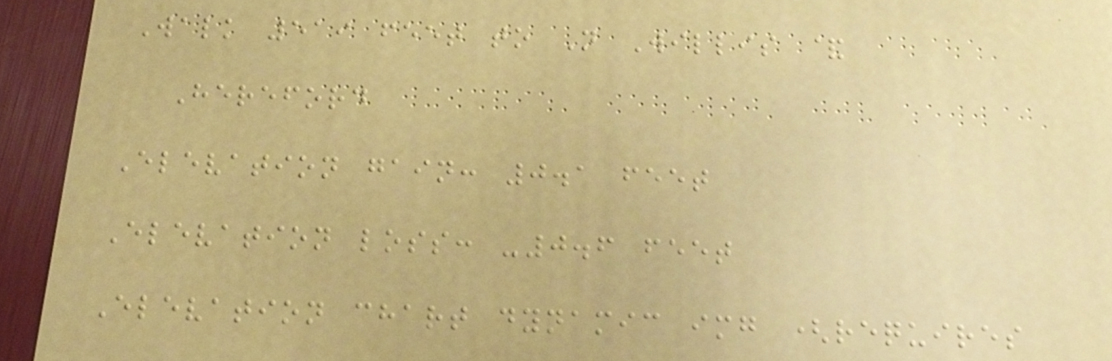Walk 519 feet to N Willis &
Hereford
Elevation gain: 0.1 feet
Elevation loss: -0.6 feet
Elevation chart dynamic img (requires
